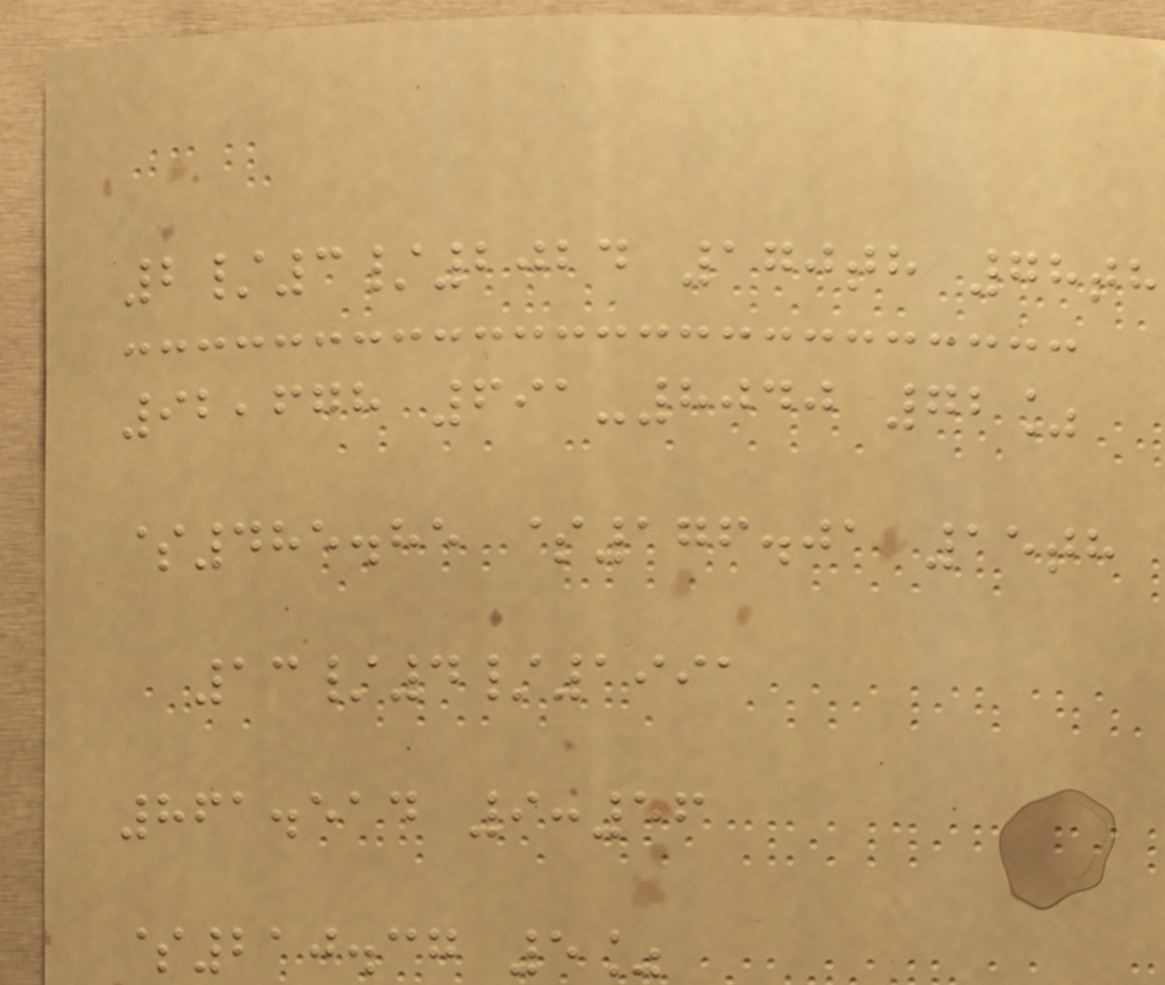2/3/2024 170th 78th
92,678 691-8040 72%
$485.85 $176.01 15th
13/4/1991
861.514 9:56
$210.37 5%
